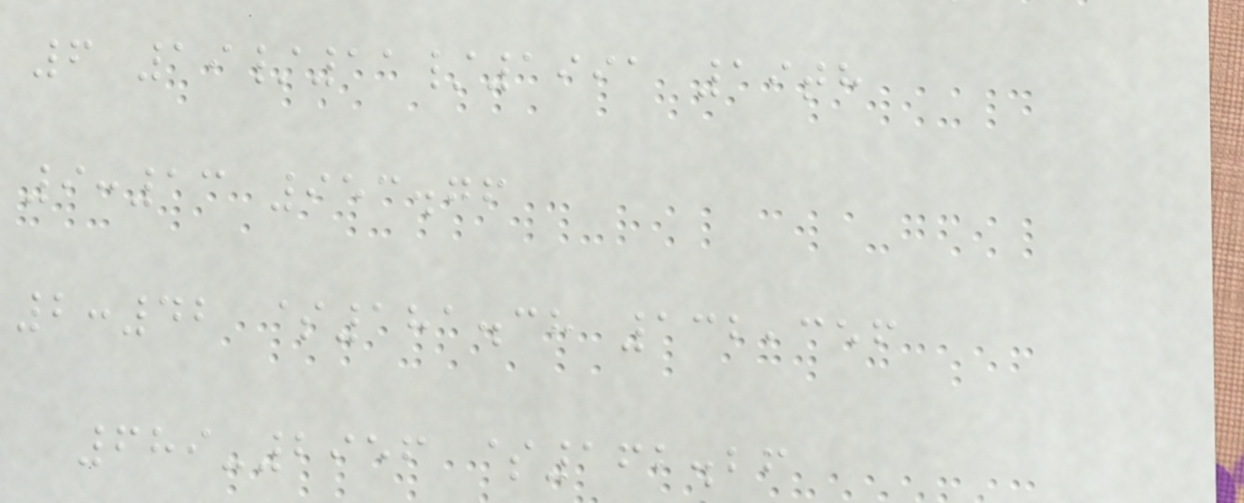6 19/11/1991 19th
9:13 953.76
2:42 $181.38 132,356
689-2956 $162.26
